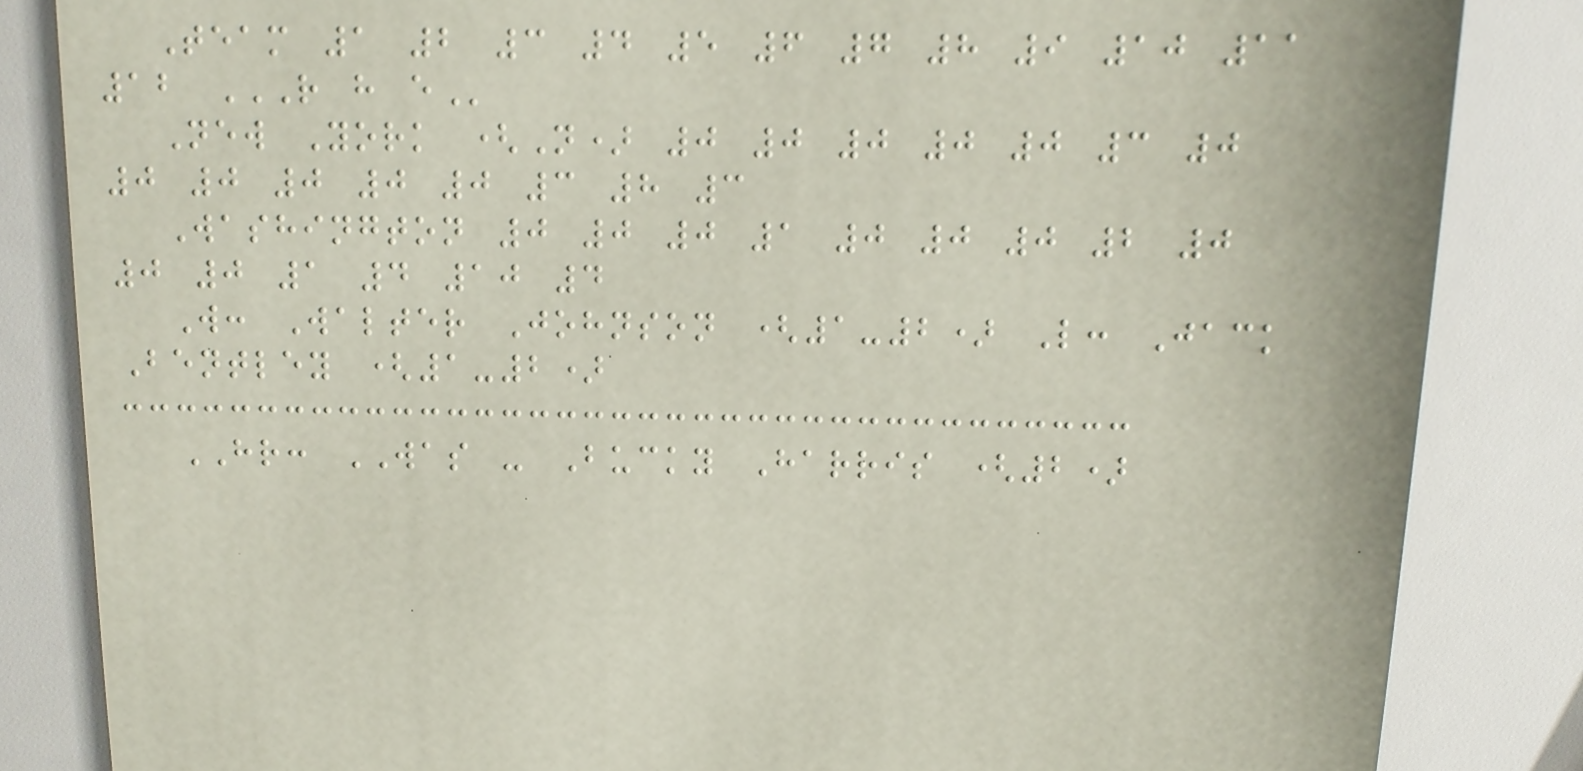Team 1 2 3 4 5 6 7 8 9 10 11
12 R H E
New York (N) 0 0 0 0 0 3 0
0 0 0 0 0 3 8 3
Washington 0 0 0 1 0 0 0 2 0
0 0 1 4 10 4
W: Walter Johnson (1-2) L: Jack
Bentley (1-2)
HR: WAS - Bucky Harris (2)
